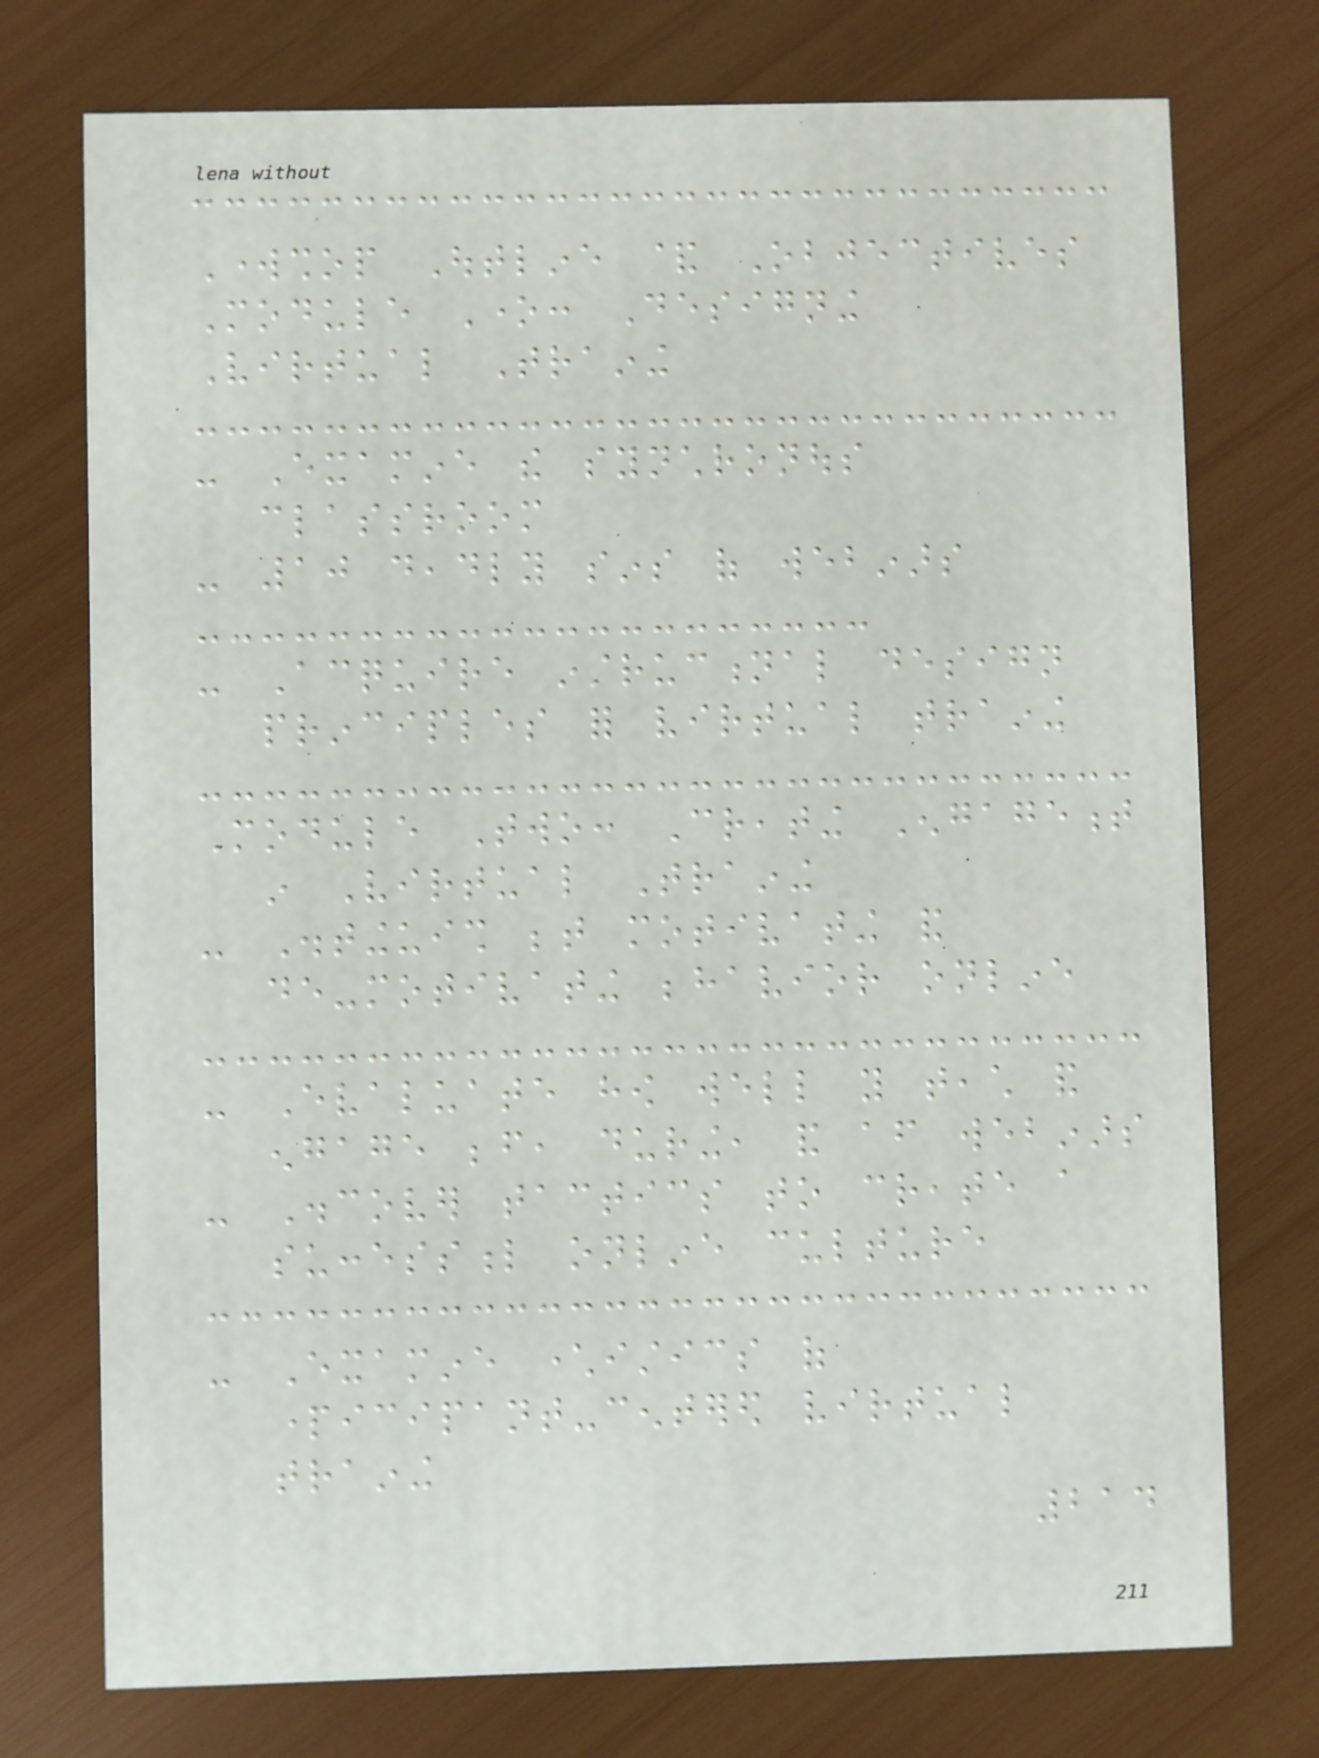Workshop Outline & Objectives
Module One: Designing
Virtual Training
- Examine the synchronous
classroom
- 10 deadly sins of webinars
- Acquire instructional design
principles for virtual training
Module Two: Creating Engagement
in Virtual Training
- Distinguish between motivating and
de-motivating behavior online
- Evaluate how well you teach and
engage before, during, and after webinars
- Discover tactics to create a
successful online culture
- Examine characteristics of
participant-centered virtual
training
214
